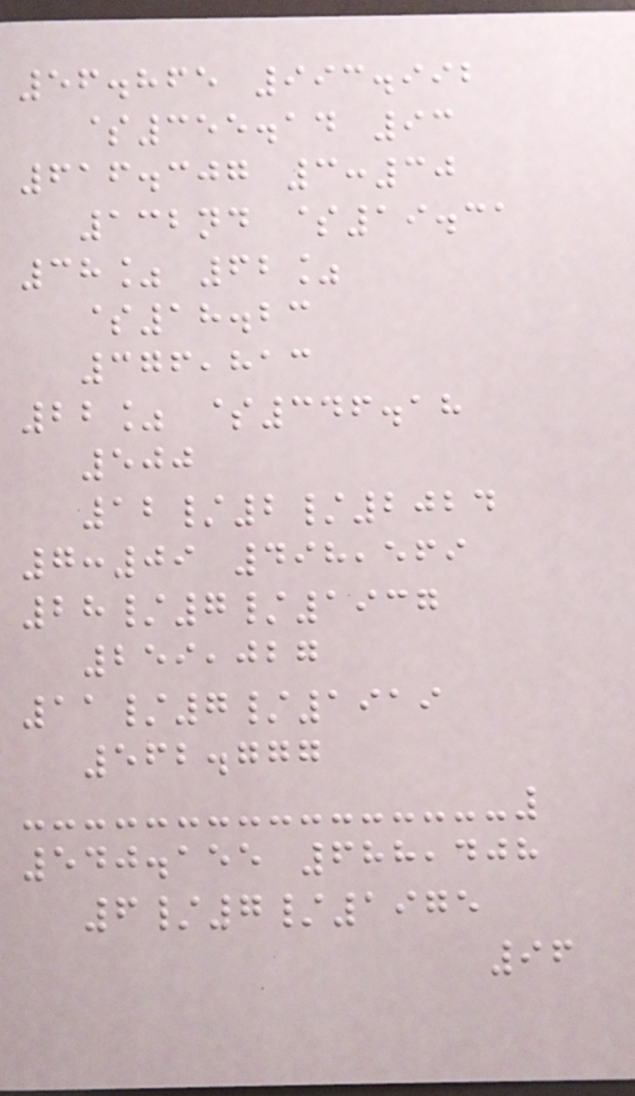56.865 993.992
$355.14 93
616.307 3:30
132nd $19.31
38% 62%
$18.23
376,813
22% $346.18
500
12/2/2024
7:09 498,569
28/7/1937
259,027
11/7/1919
562.777
540.155 688,408
6/7/1975
96
